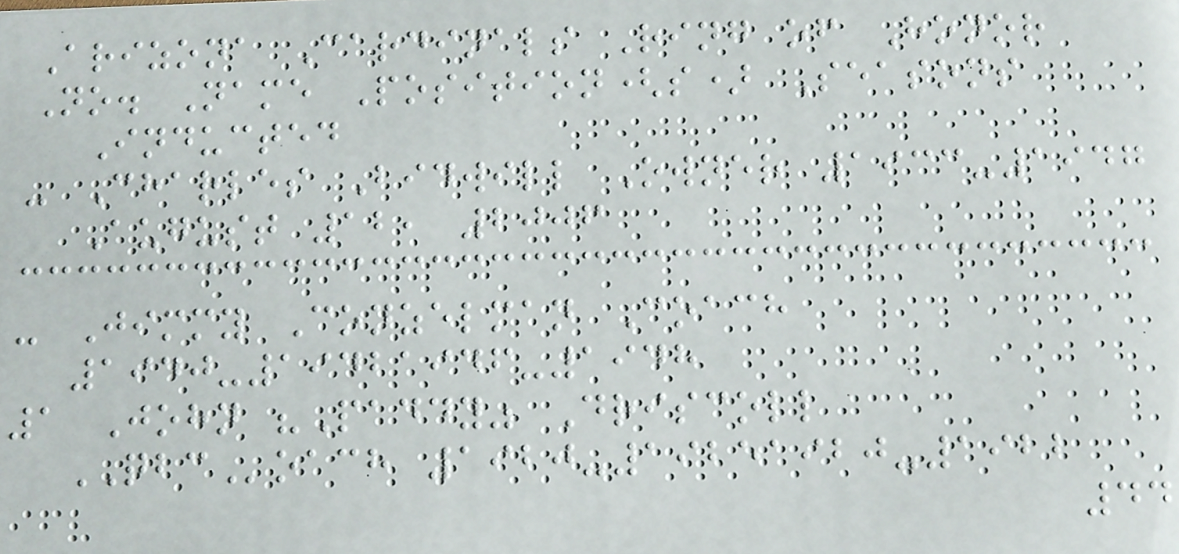Arizona Cardinals Ring of Honor
No. Name Position(s) Seasons
Inducted
- Charles Bidwill Owner 1933-1947
August 12, 2006
- Jimmy Conzelman Coach
1940-19421946-1948
1 John "Paddy" Driscoll
QBCoach 1920-19251920-1922
44
